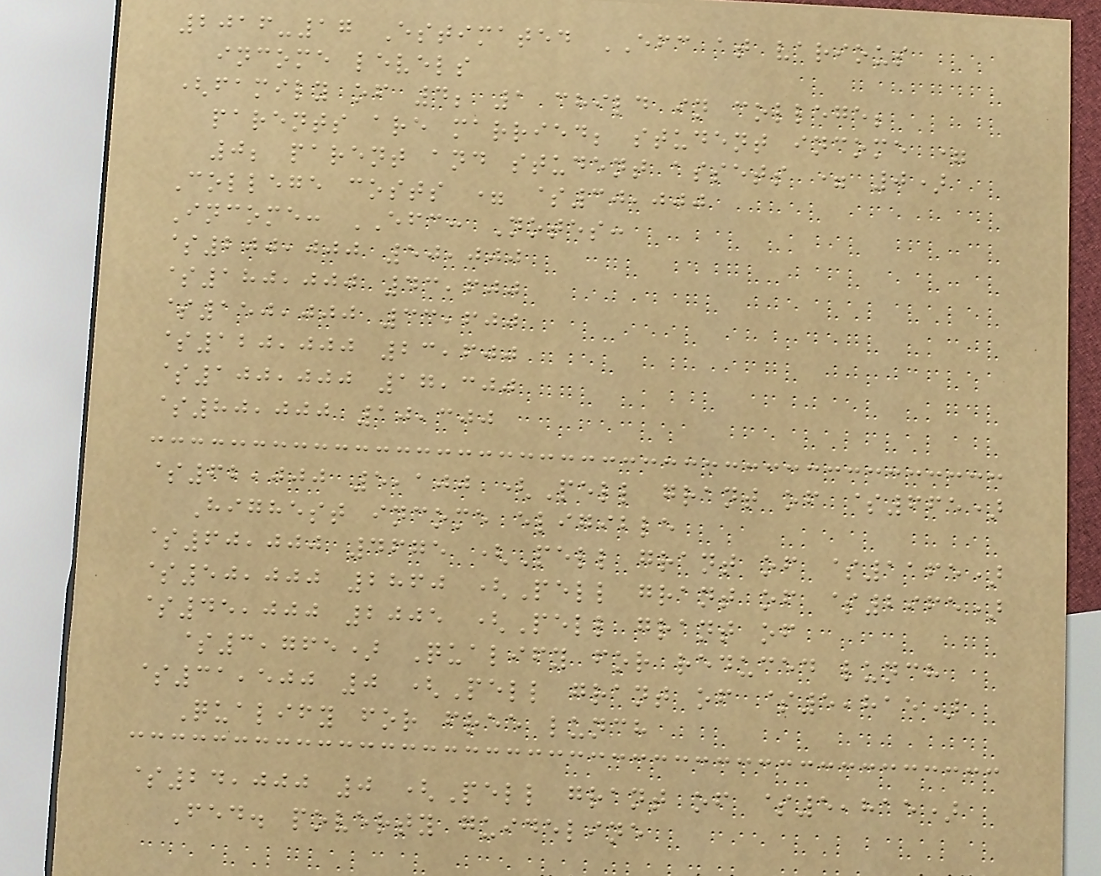2016-17 Estimated EFC at various
income levels
(family of 4; 1 child in college;
parents are married; student income =
0; parent and student assets = 0)
College costs = $30,000
Income: EFC: Notes:
$200,000 50,000
$180,000 43,600
$150,000 33,600
$120,000 23,600
$100,000 17,300
$80,000 10,300
$62,000 5,100 (Pell grant of $665)
Highest income eligible
$60,000 4675 (Pell grant of $1165)
$50,000 2860 (Pell grant of $2965)
$45,000 2005 (Pell grant of
$3,765) Qualify for reduced lunch
$31,500 0 (Pell grant of $5,815)
Qualify for free lunch
$24,000 0 (Pell grant of $5,815)
Fed. poverty guideline
